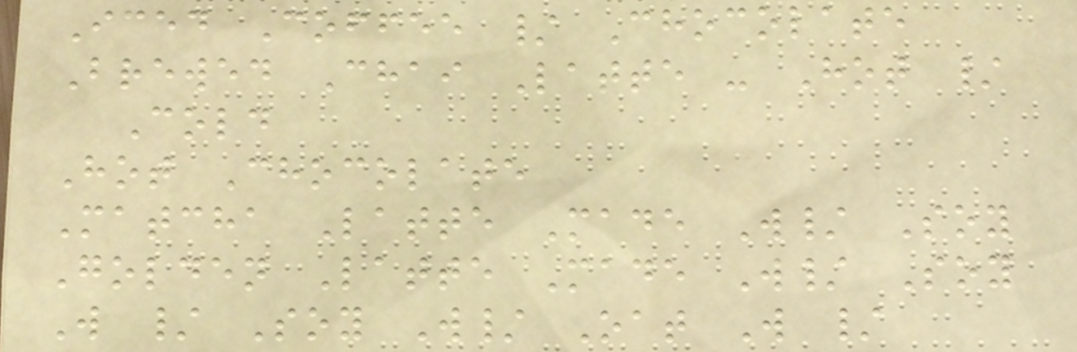Iced Coffee / Chocolate
Brewed Chai Latte - Hot /
Cold
Hot Chocolate
Matcha Latte Made W/ Soy
Golden Latte Made W/ Soy
W / Soy W/ Oat W /
